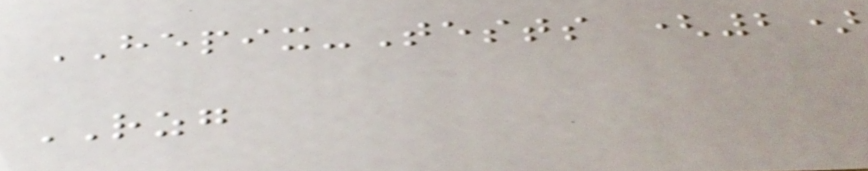HEPIX-Tests (2)
RZG
